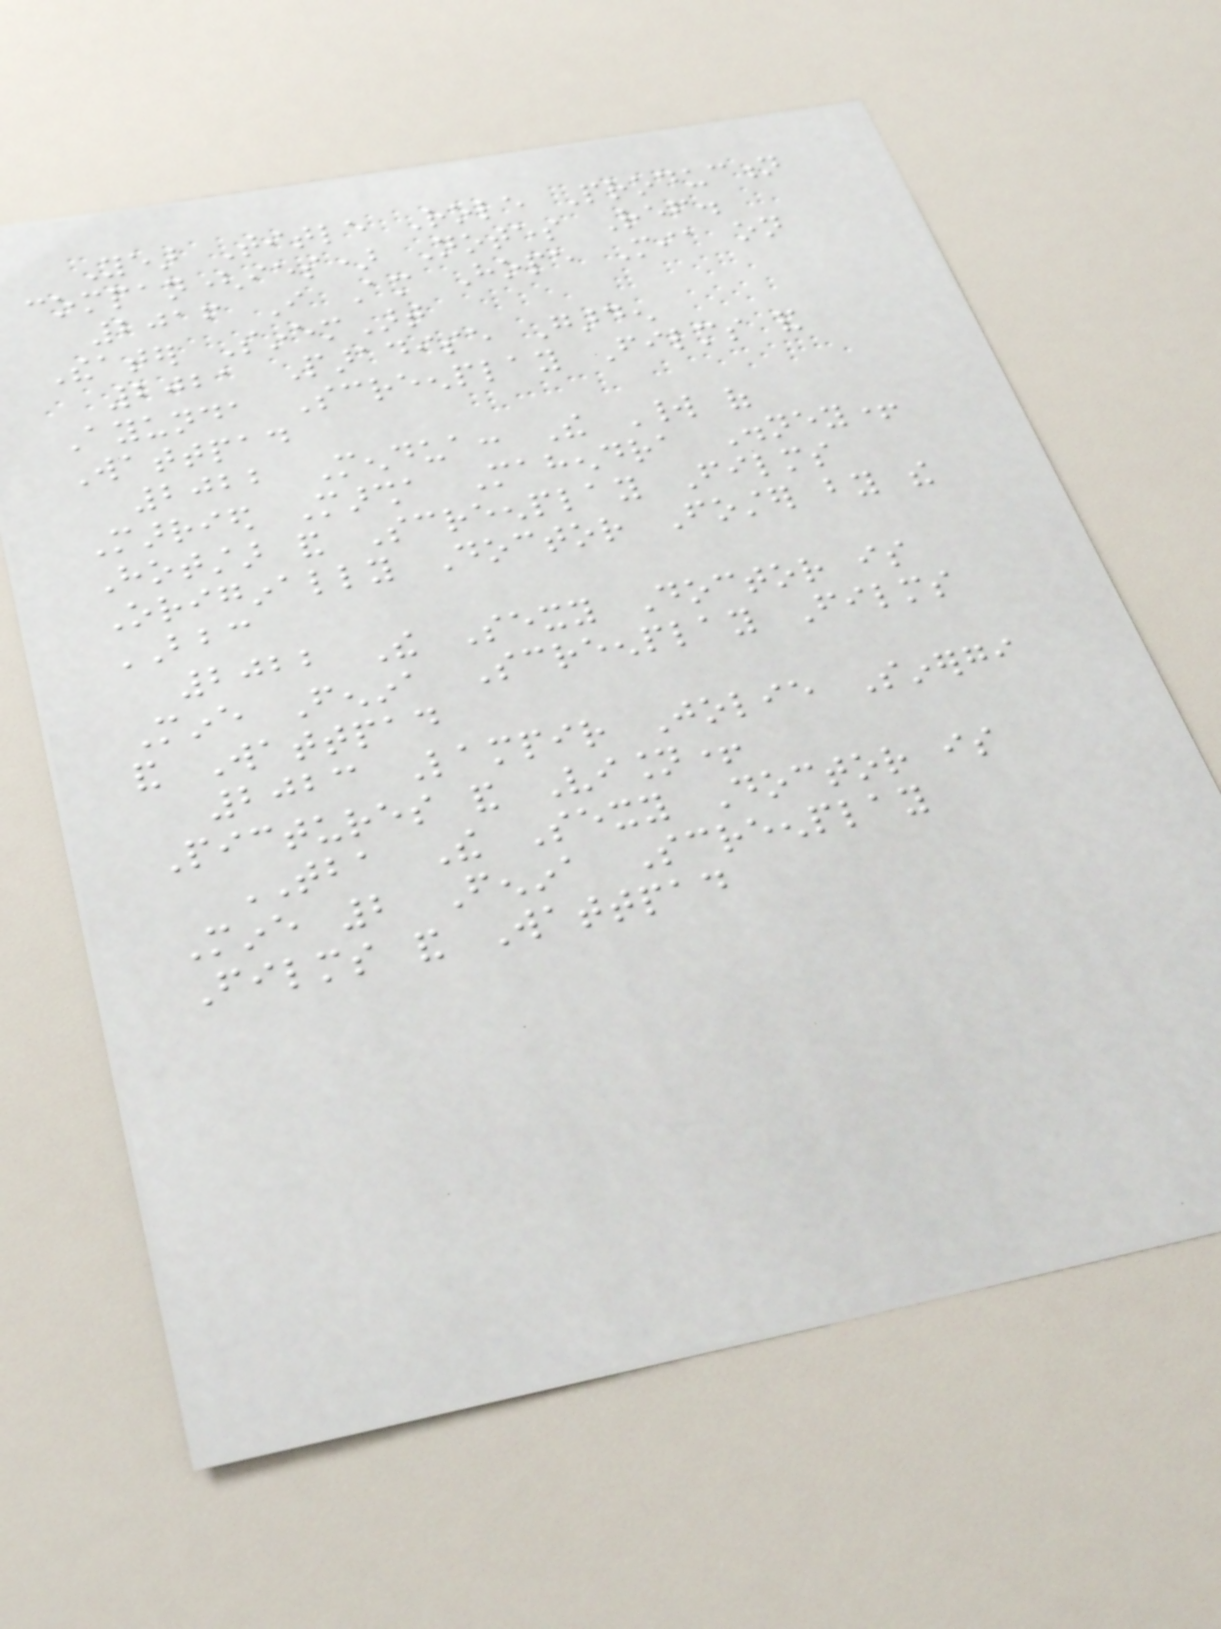Year Title Role Production
compan(ies) Notes Ref.
2016 I Am Hope Mia on
Theater SinemArt
2021 Paradise Garden
Ayunda Screenplay Films and
Wattpad
2022 Mendua: The World of
Married Marsha Mahendra Disney+
Hotstar and Screenplay Films
Originally Doctor Foster by the
BBC
2022 The Sexy Doctor is
Mine Fenina Screenplay Films
and Wattpad
2023 Lampir Jolie Sinergi
Pictures and Vision+
TBA The Sexy Doctor is
Mine 2 Fenina Screenplay
Films and Wattpad
